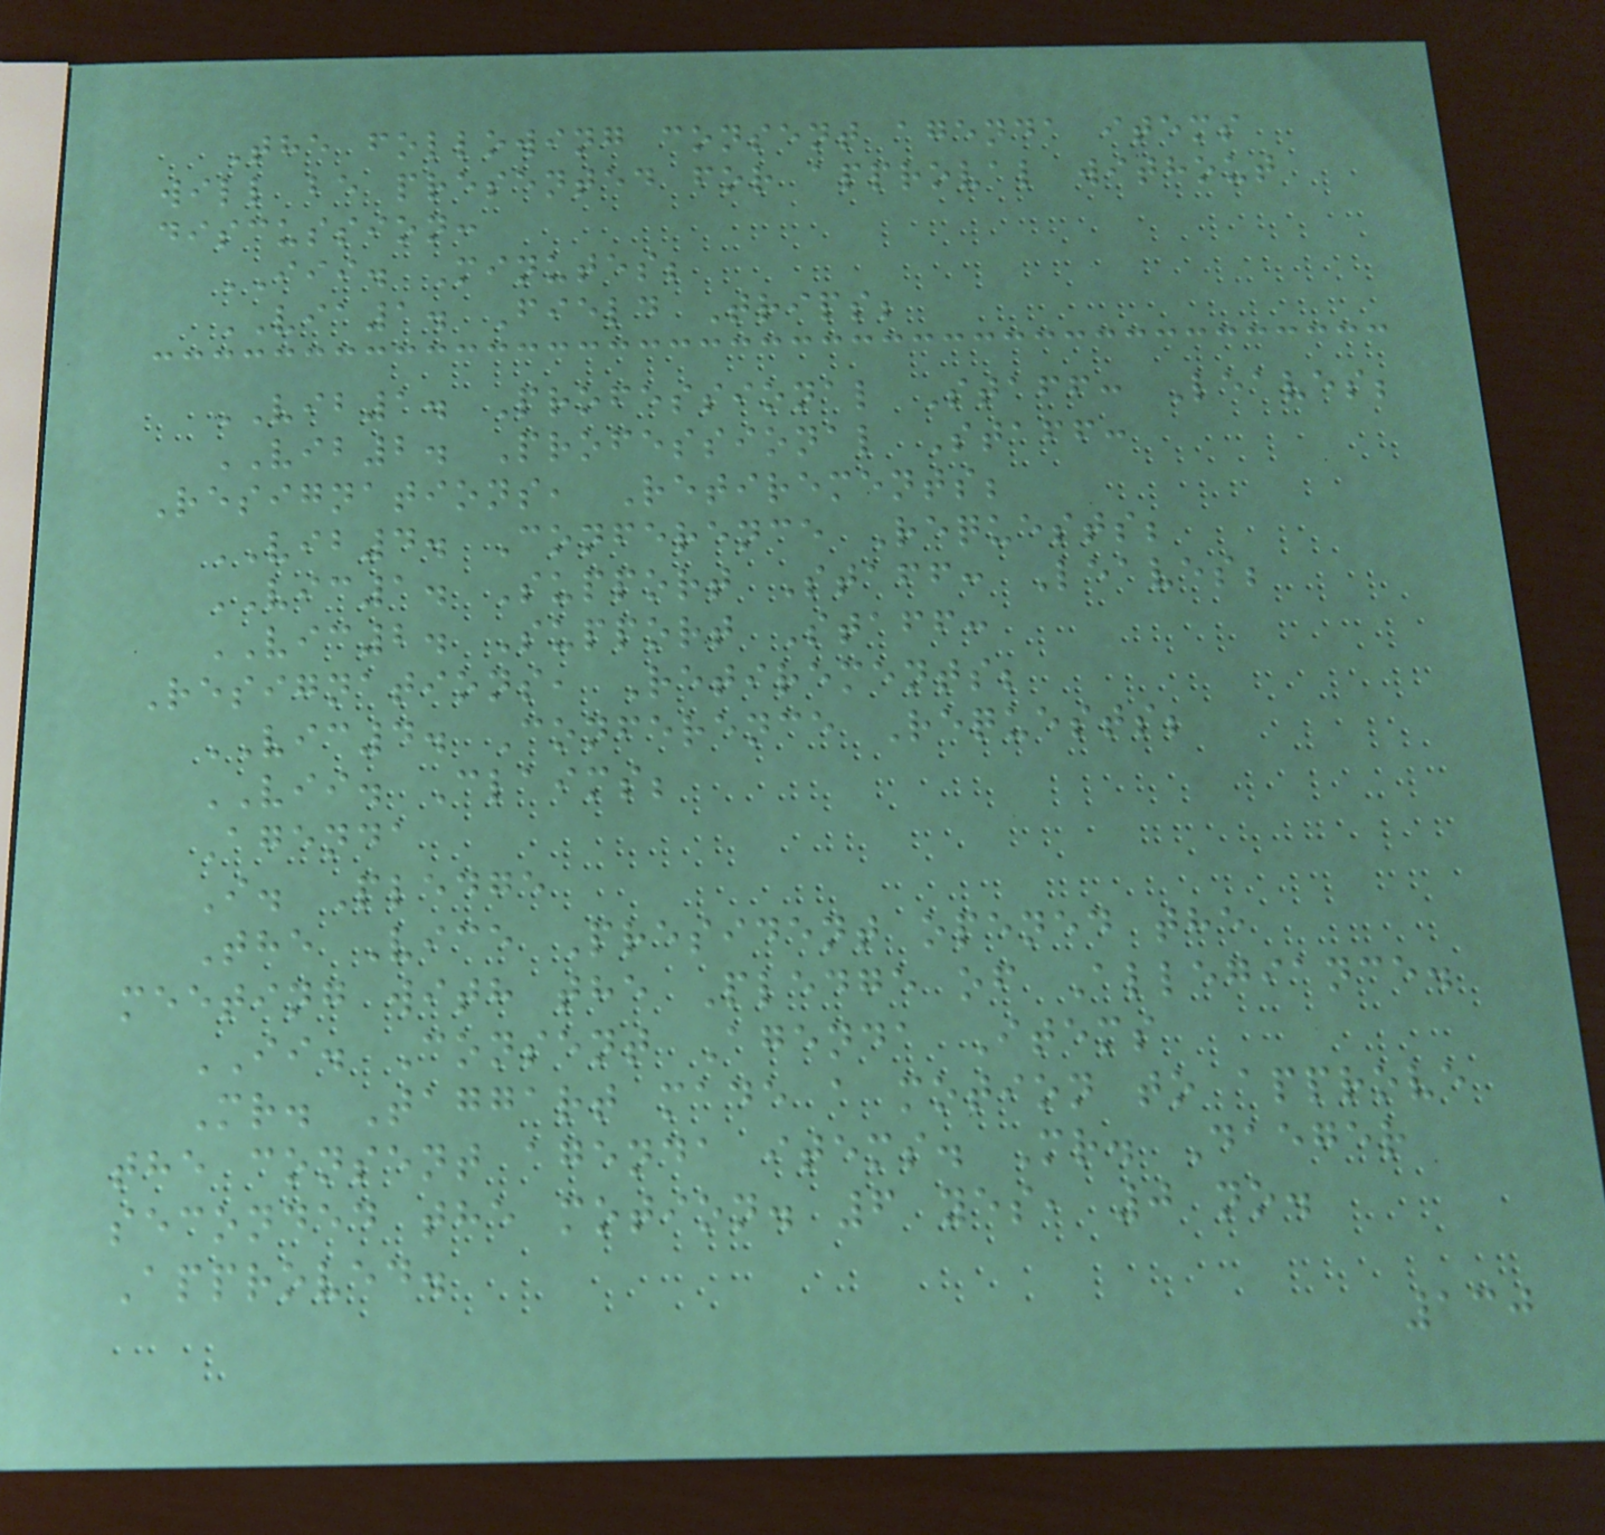The following consent agenda items
will be presented for approval without
discussion:
III. Minutes;
VIA1. Field Trips;
VIB1. Professional Staff: Leaves;
VIB2. Professional Staff:
Resignations, Retirements;
VIB4. Conference Requests;
VIC1. Support Staff: Leaves;
VIC2. Support Staff:
Resignations, Retirements;
VIC4. Conference Requests;
VII. Claims;
Agenda
I. Pledge
The Vice President opened the
meeting with the Pledge of Allegiance.
II. Consent Agenda Items
Mr. Taggart made a motion to approve
the consent agenda items. Mr. Daeger
seconded the motion. 6 yes, 0 no.
Approved.
130
